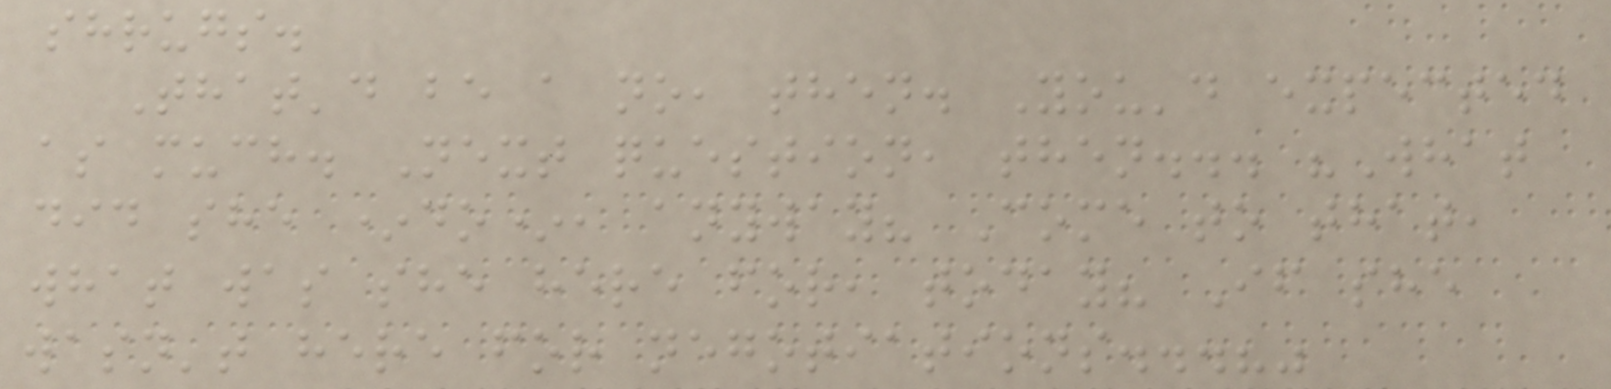shrugs.
That'd be a no, then. You'd expected
as much. Next question, then... "What
did she *do*, anyway? Come to that,
what was she here for, today? If she
wasn't here for negotiations...?"
